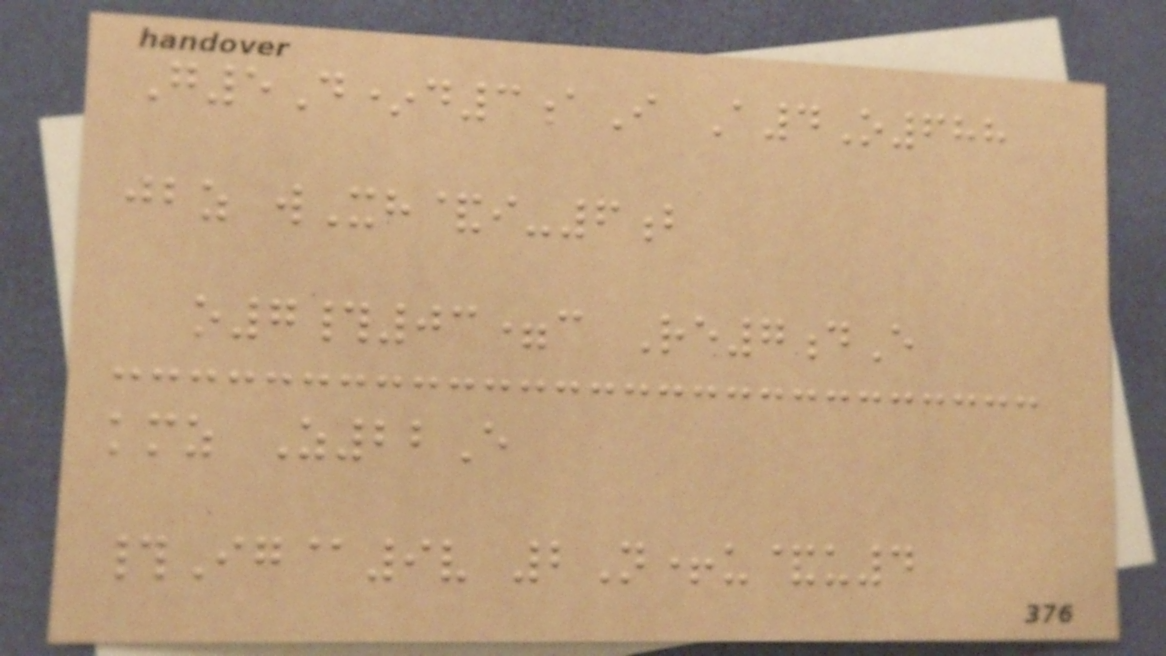G5D*d3aI A4O688
jbz wXh&i-6b
o7#03=c Re7dE
kmz Z22E
#Ig@9v 2N+u&u4
